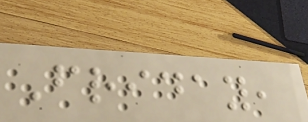Friday,
